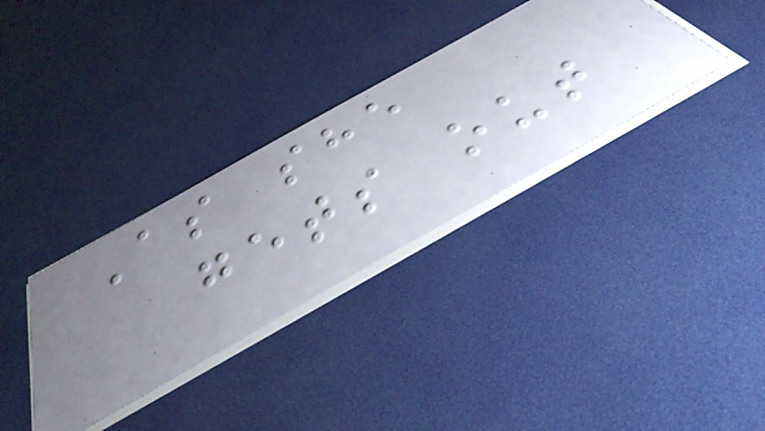As she
gets out
